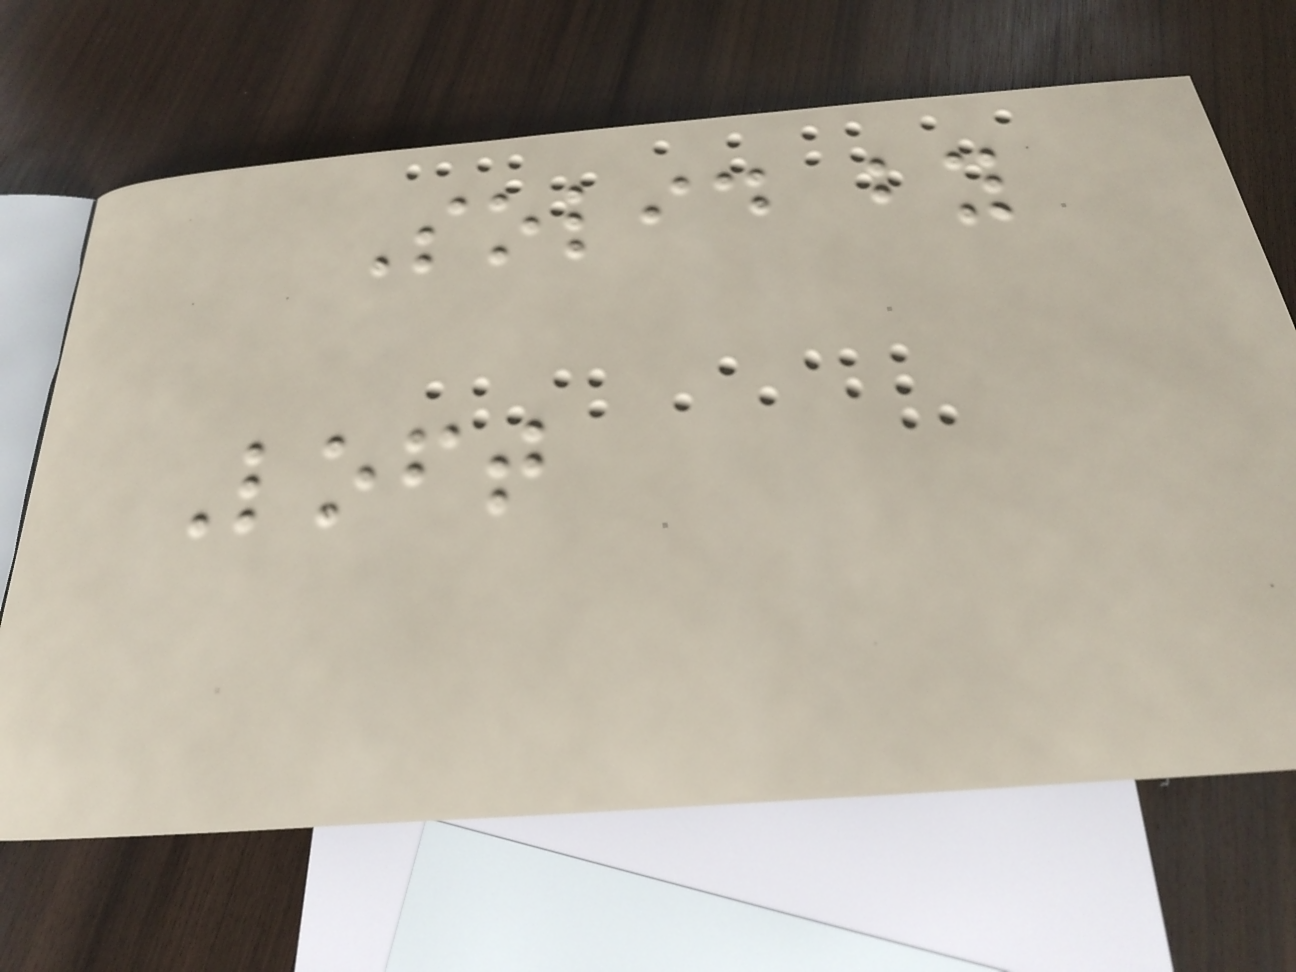Solid by
Loft
